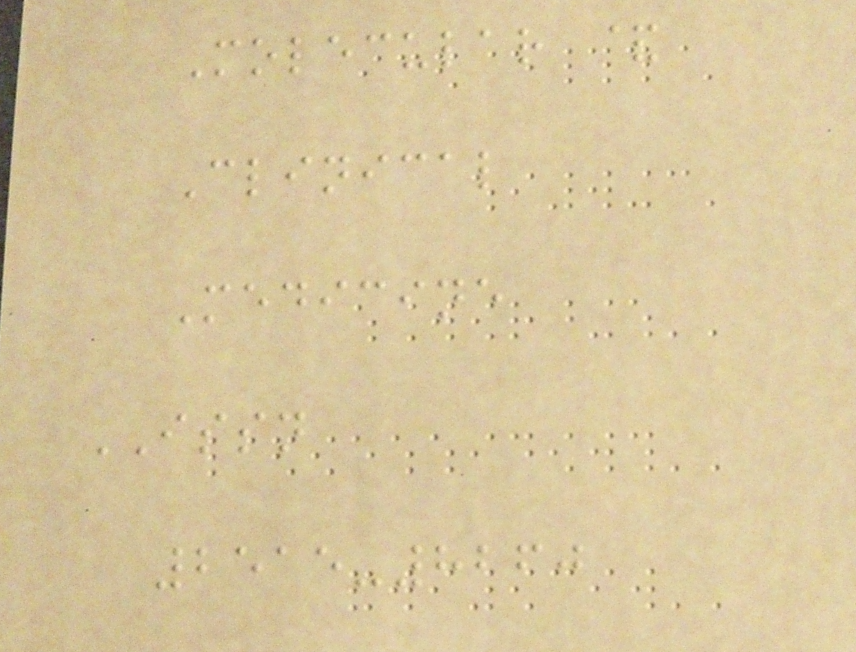Molecular &
Clinical
Medicine
ISSN
2515-8260
